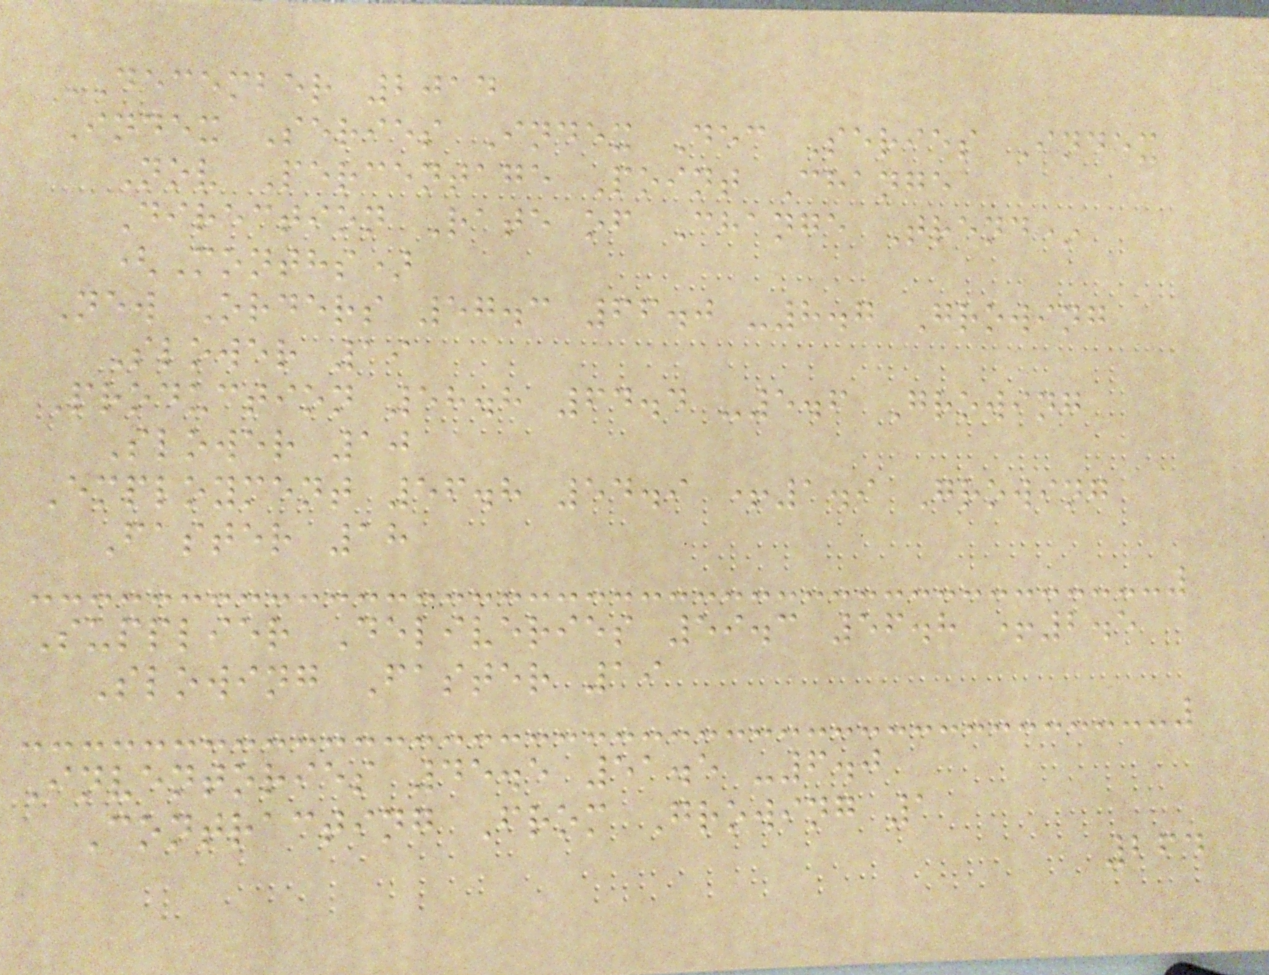DECEMBER 2014
Index Series Index Dec Series Index
Nov Percentage Point Change
Direction Rate of Change Trend*
(Months)
New Orders 57.3 66.0 -8.7 Growing
Slower 19
Production 58.8 64.4 -5.6 Growing
Slower 10
Employment 56.8 54.9 +1.9 Growing
Faster 18
Supplier Deliveries 59.3 56.8 +2.5
Slowing Faster 19
Inventories 45.5 51.5 -6.0
Contracting From Growing 1
264
